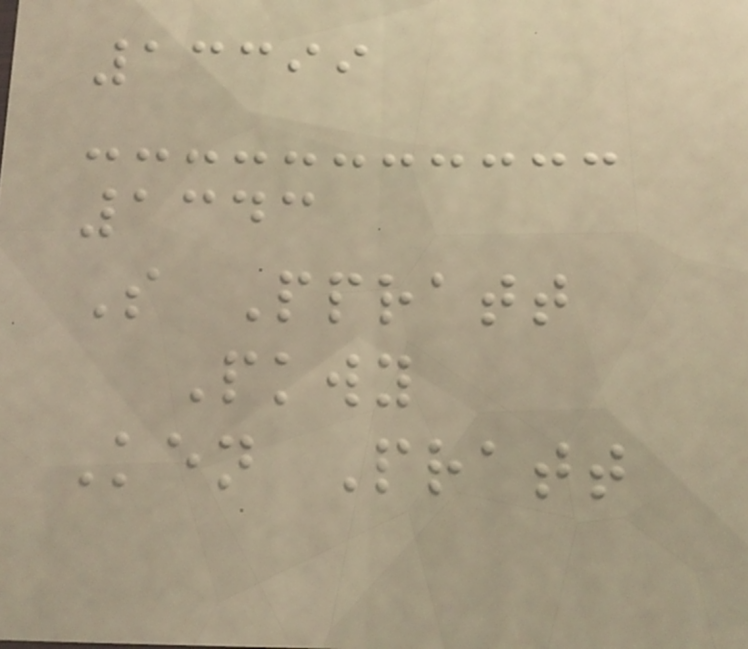13399
1343
S Ppratt
Pkwy
Ken Pratt
